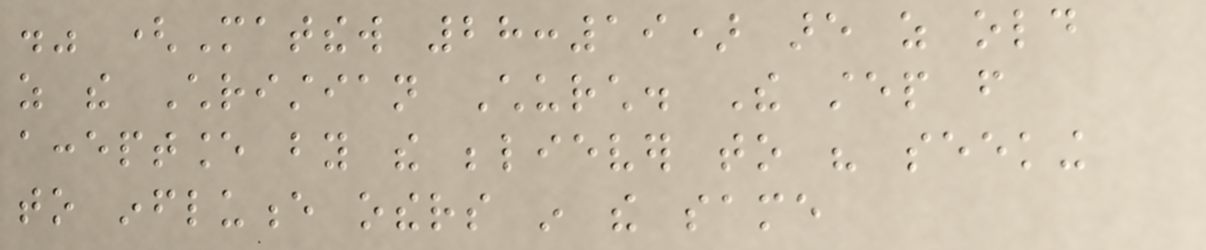." (Matthew 28:19) are as old
as the Christian Church. The step from
acceptance by the believer to his seeking
to influence others in the same
